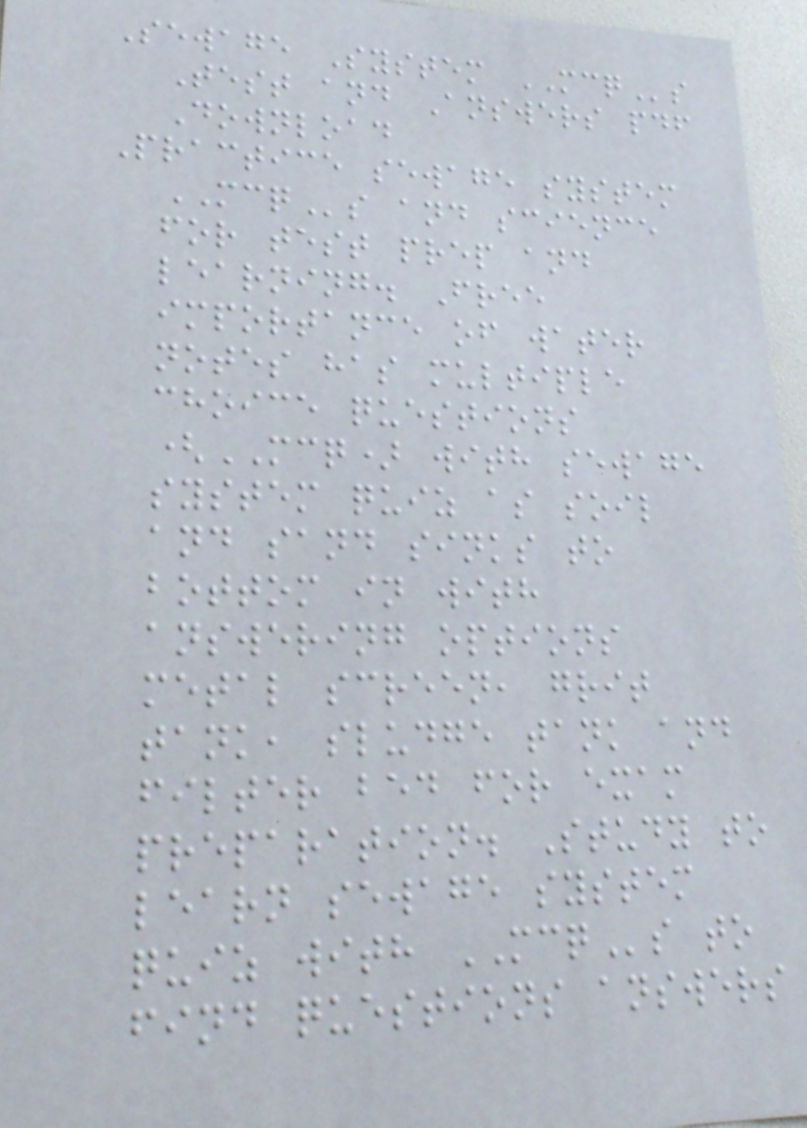Sewage System MCQs
Test and Answers pdf
Download
Practice sewage system
MCQs and science
for test prep and
learning. Free
importance of water
notes has multiple
choice questions
(MCQ) with sewage
system quiz as soil
and sand sinks to
bottom in with
answering options
metal screen, grit
tank, sludge tank and
filter bed for exam
preparation. Study to
learn sewage system
quiz with MCQs to
find questions answers
